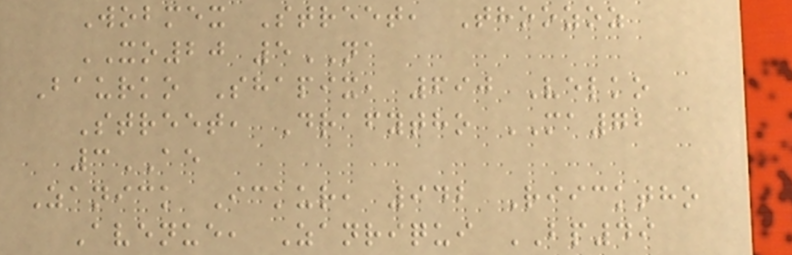Wobmex Street, Thoozoz
XO20 5NA
Baurko Shapix, 690 Velko
Street, Drafytho MA72
3AE
Zanick Ickur, 942 Riicktho
Avenue, Zanriqui BP49
